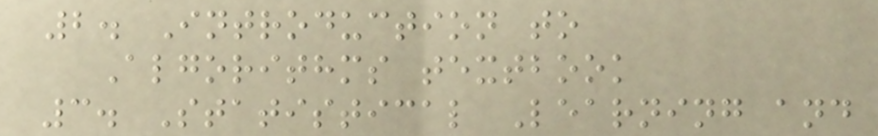2. Introduction to
Algorithms textbook
3. Statistical Learning and
